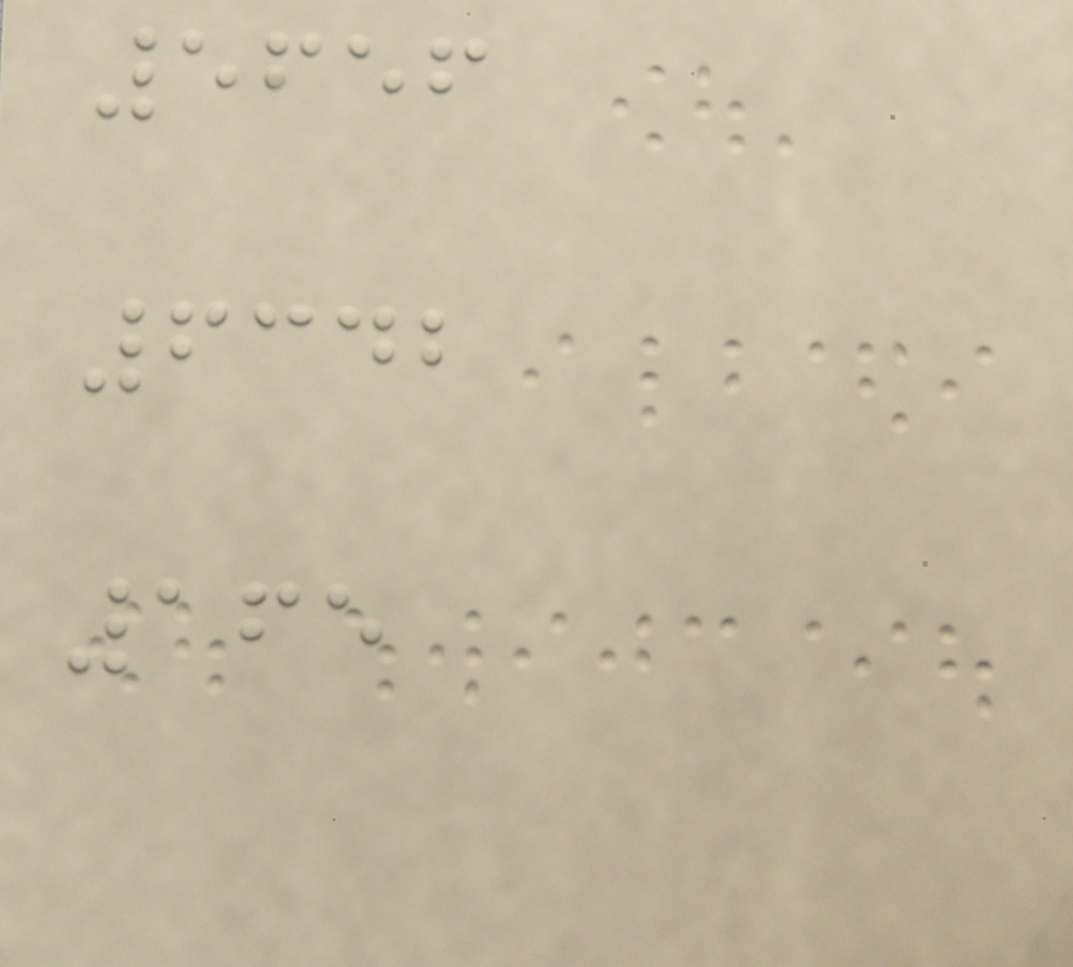5656
6342
165
